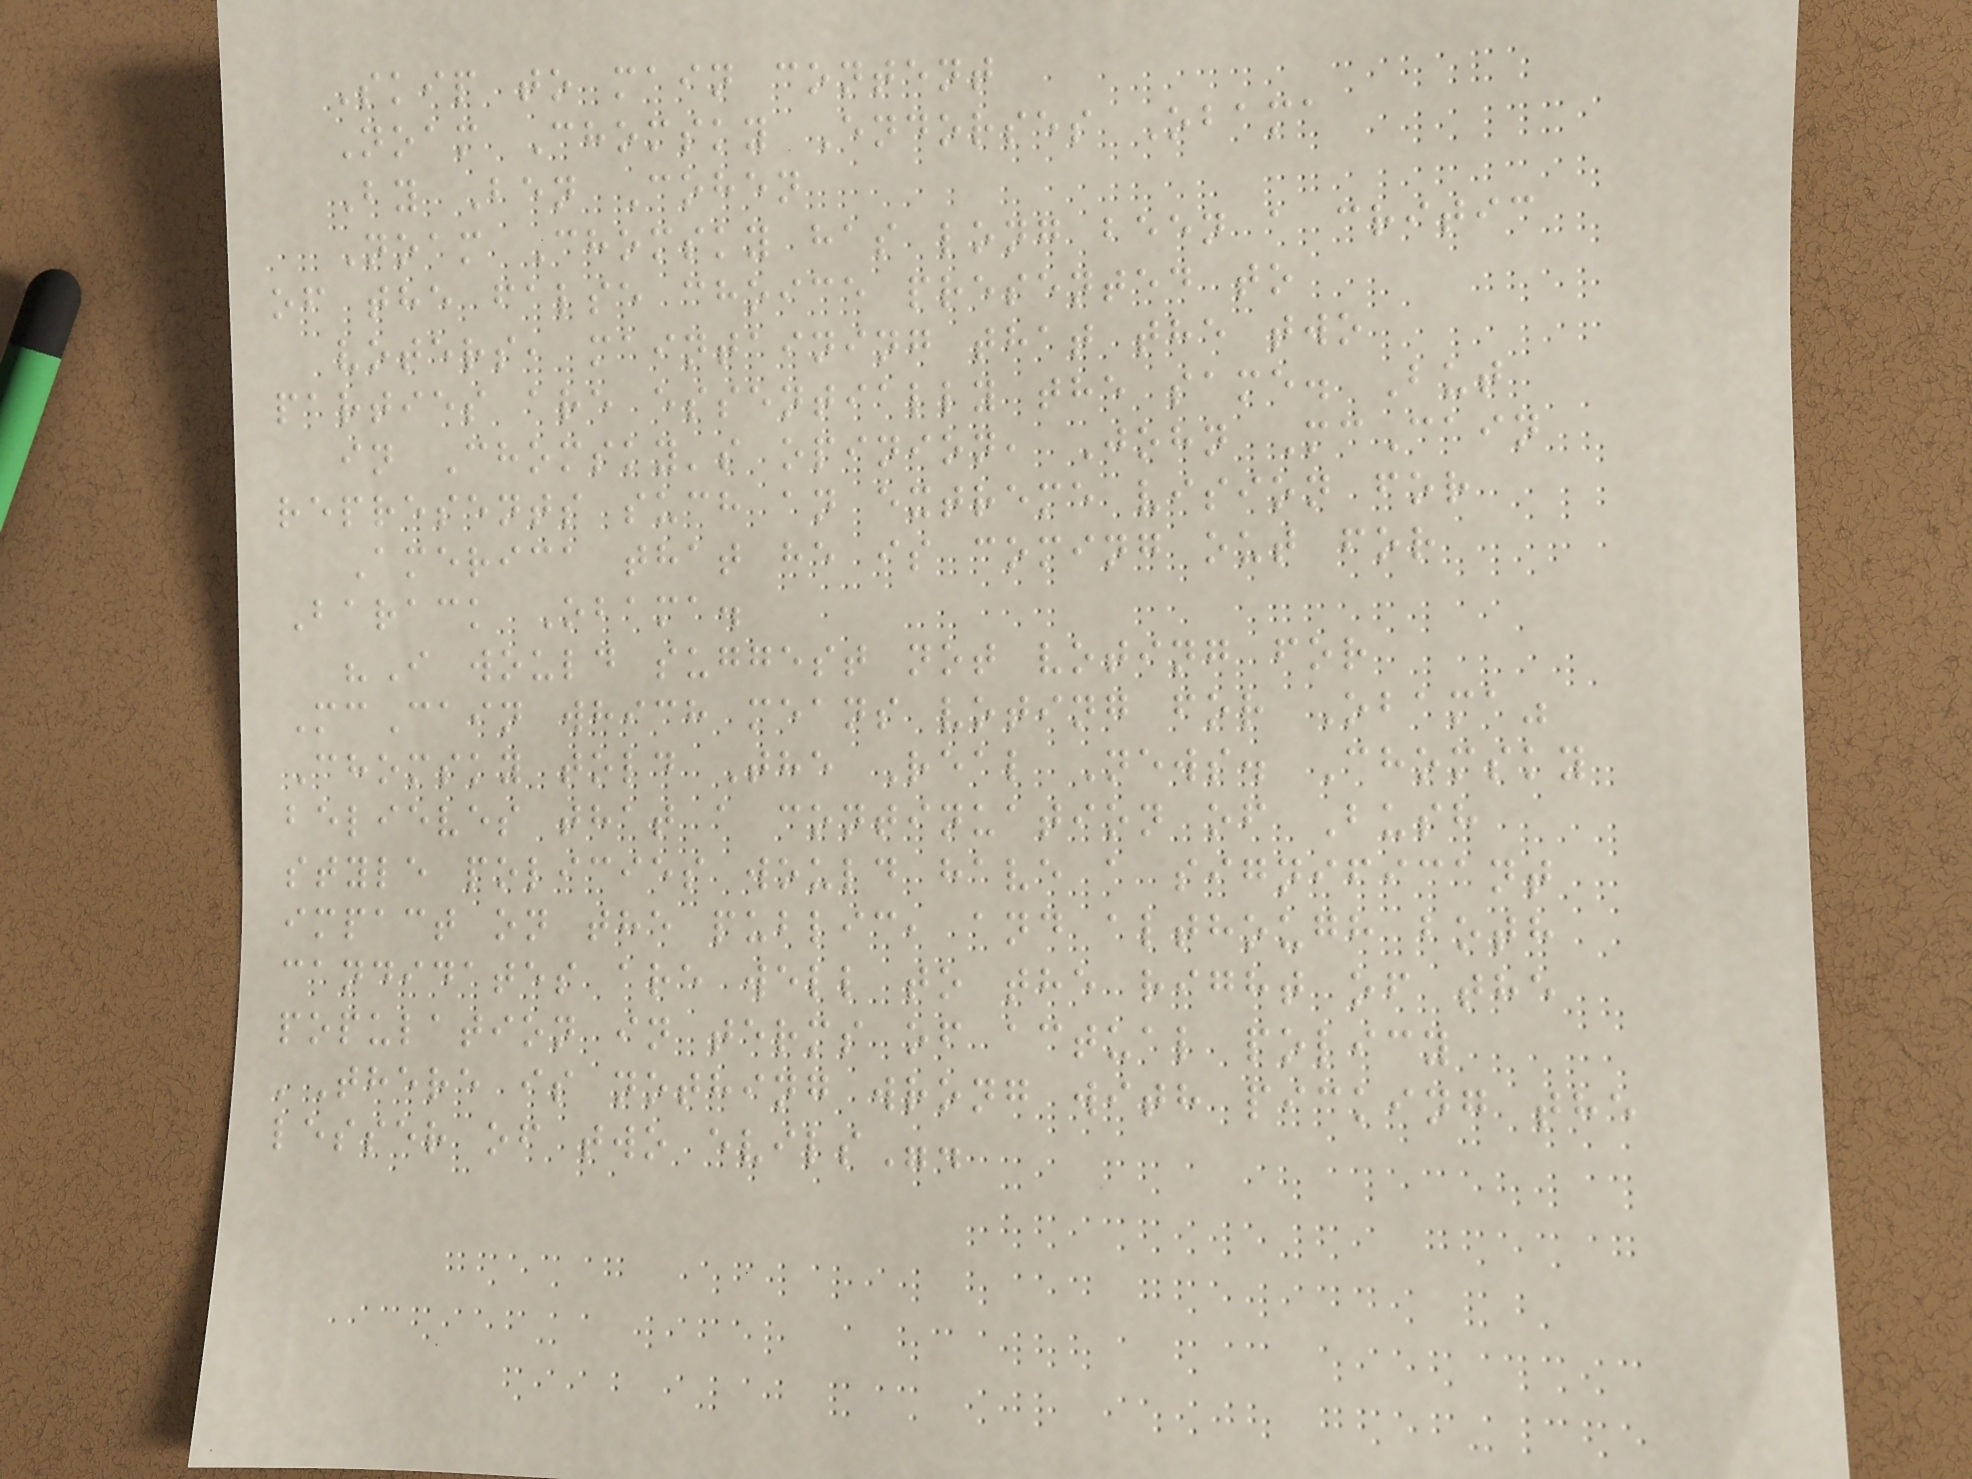Skip to main content
Noam Chomsky Endorses Obama
By Ben Cohen
Noam Chomsky has long been a critic
of the false choice presented to
voters, maintaining that the two
parties are essentially the same. But
in Chomsky's opinion, John McCain
represents such an extreme vision for
America that he is coming out for
Barack Obama.
"I would suggest not voting for
McCain which means voting for Obama"
Chomsky told The Real News. Chomsky
believes that a continuation of Bush
style policies would have a significant
impact on the public, and although both
candidates are well to the right of the
population in terms of actual policy
'There is nothing wrong with picking the
lesser of two evils".
